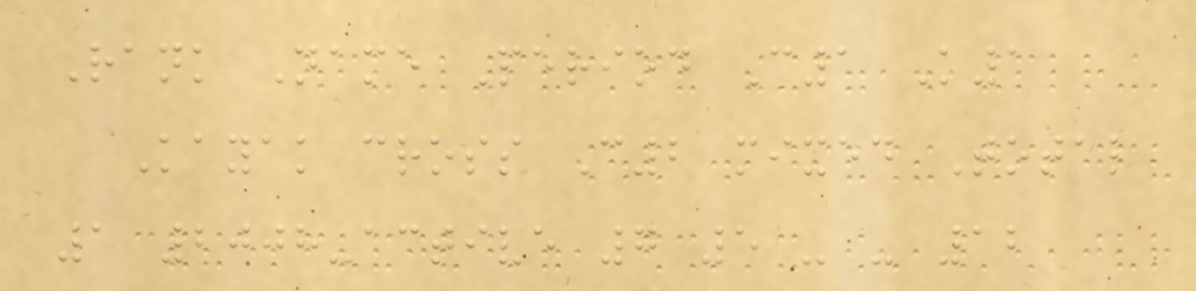Rank Name Period C1 K1
Kayak cross C2 mixed Total
1 2008-active 7 5 - - 12
